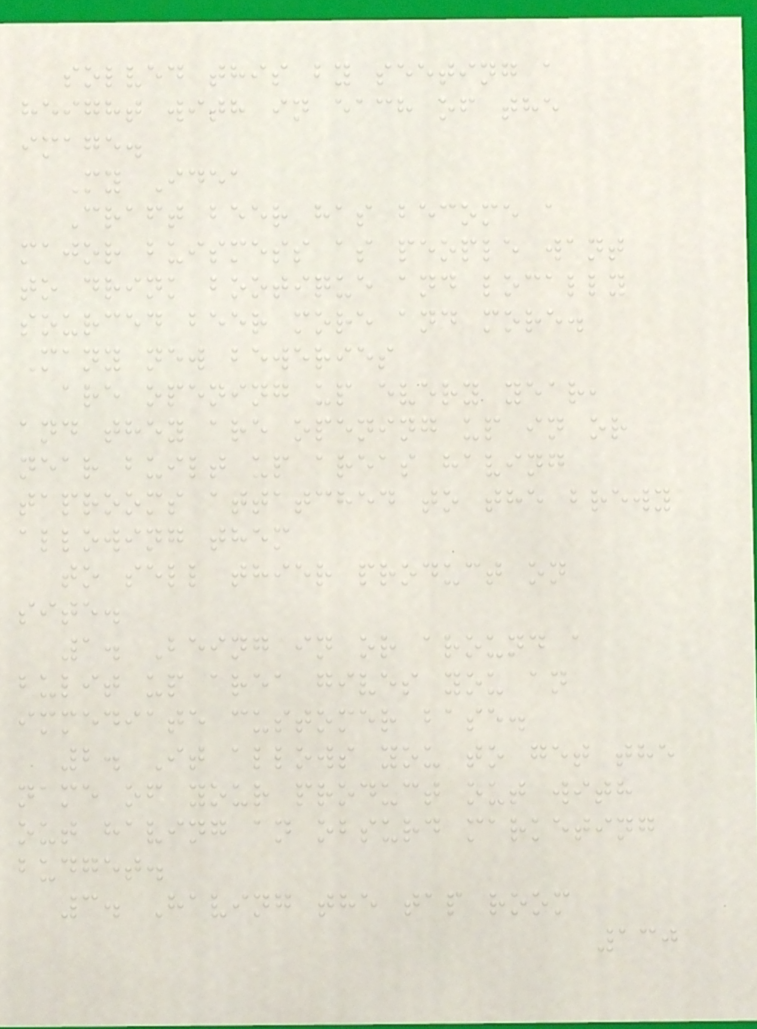solved this by seeting a
height with in each of the
image.
My Idea
Craft beer has become a
major buismess as people want
to drink bootique and locally
sourced beer more and more.
Many new beweries
are opening up every year,
and they are opening up in or
near built up areas having
taprooms attatched to the brewy
allowing them
to sell thier product on
site.
1. Being in or around a
bulit up area gives you an
immediate customer base.
2. It allows you to get the
name of your product out with
out having an obsurd marketing
budget.
3. Having the tap room
130
